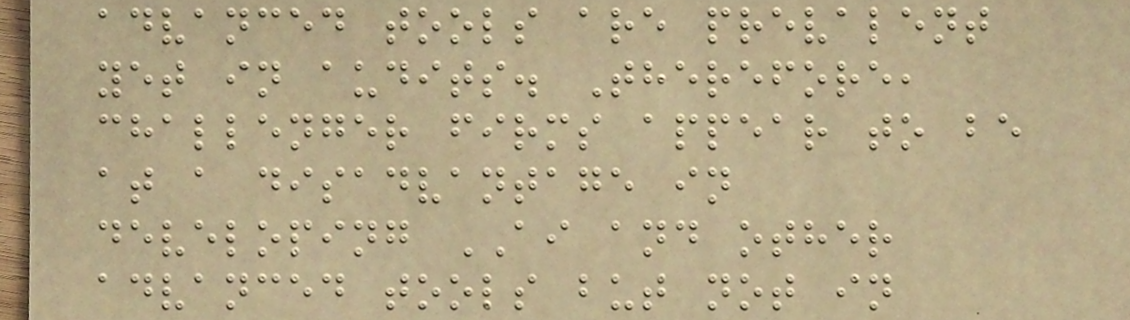advanced tools are prevalent
yet in audits. Therefore,
challenger firms appear to be
at a disadvantage in
developing AI and other
advanced tools but not in
